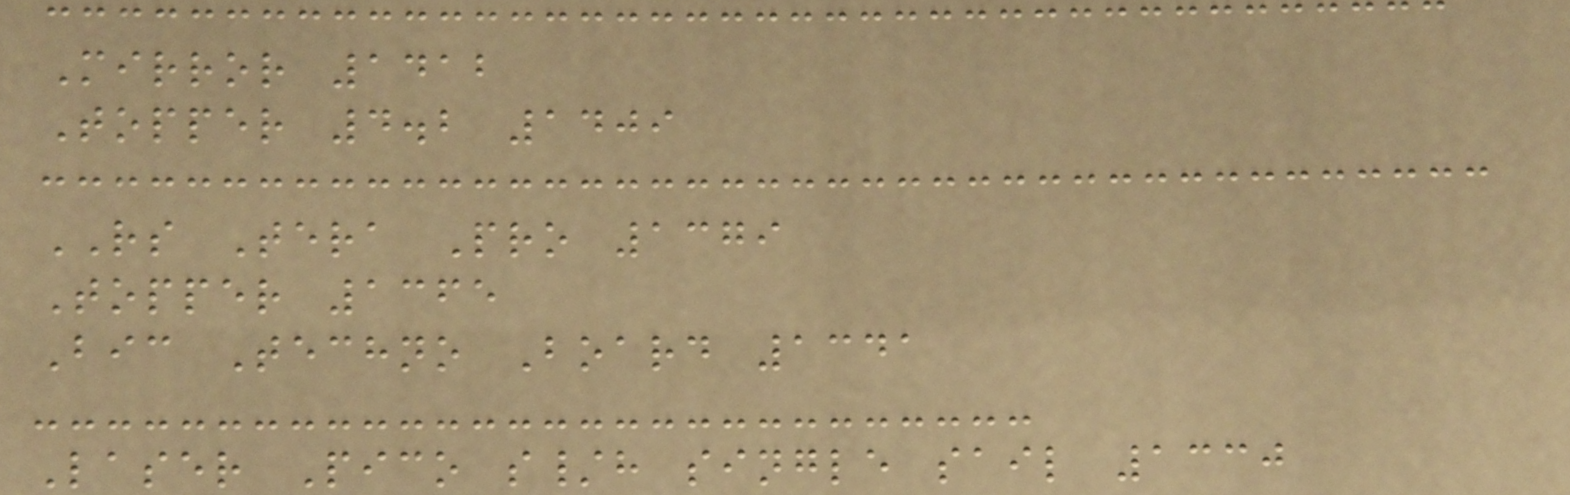Mirror 1412
Topper 4.2 1409
RS Tera Pro 1379
Topper 1365
Bic Techno Board 1341
Laser Pico s/h single sail 1330
